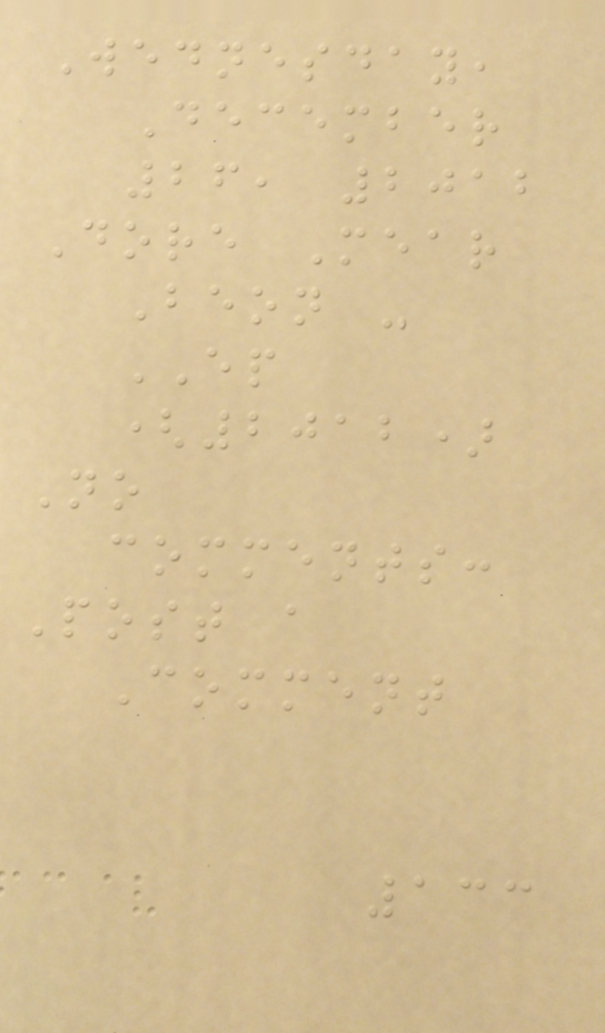Wednesday,
December
26, 2012
Dore Mear
Beon -
EP
(2012)
No
comments:
Post a
Comment
133
